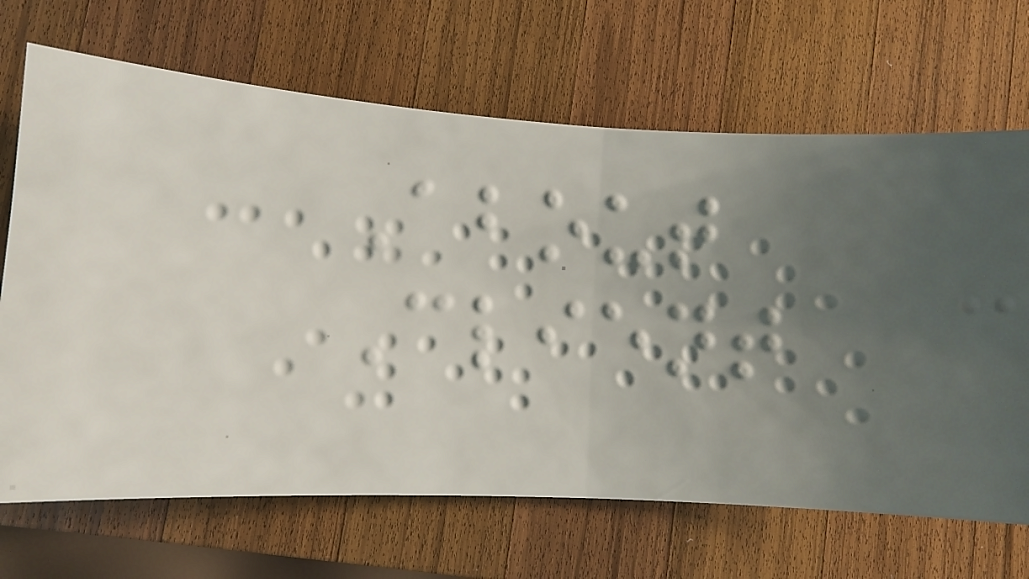About
Client
